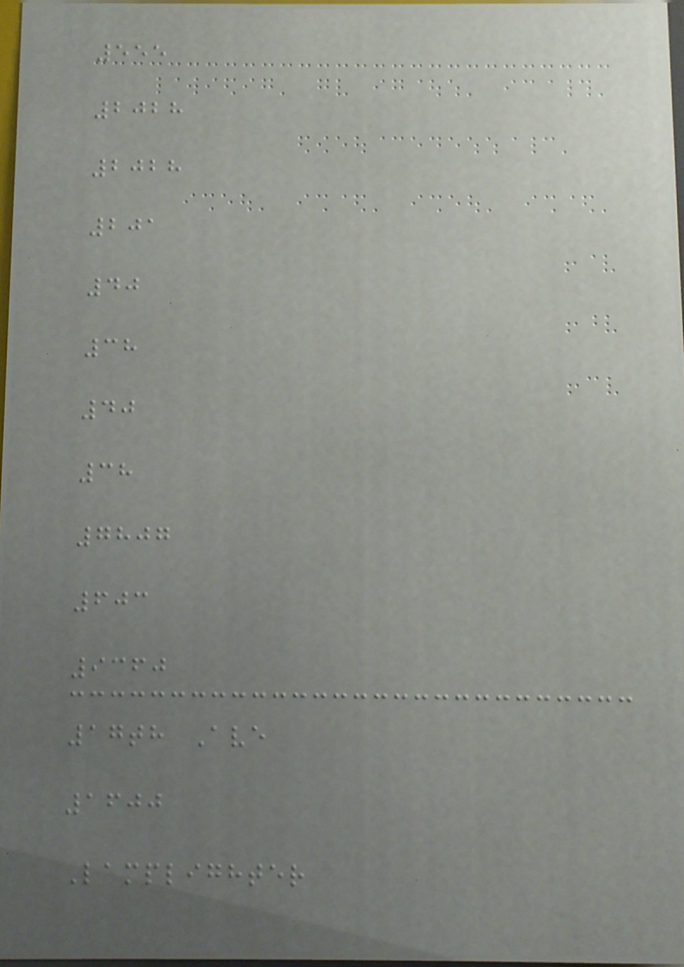555
2028
2028
201
40
38
40
38
7807
603
9360
17th Ave
1600
Lamplighter
